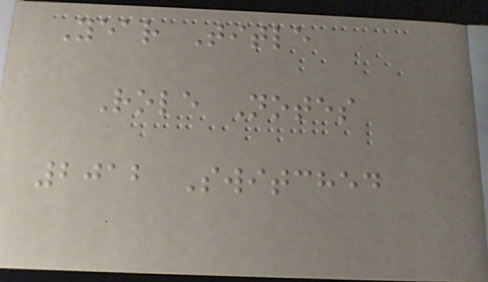Year Title
Role Notes
2012 Switched
